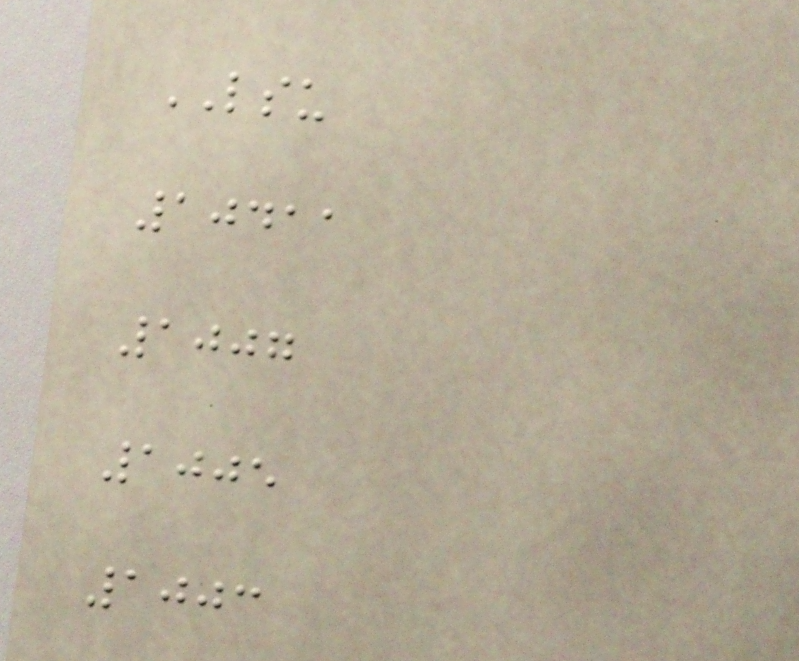LSU
10411
1007
1005
1003
